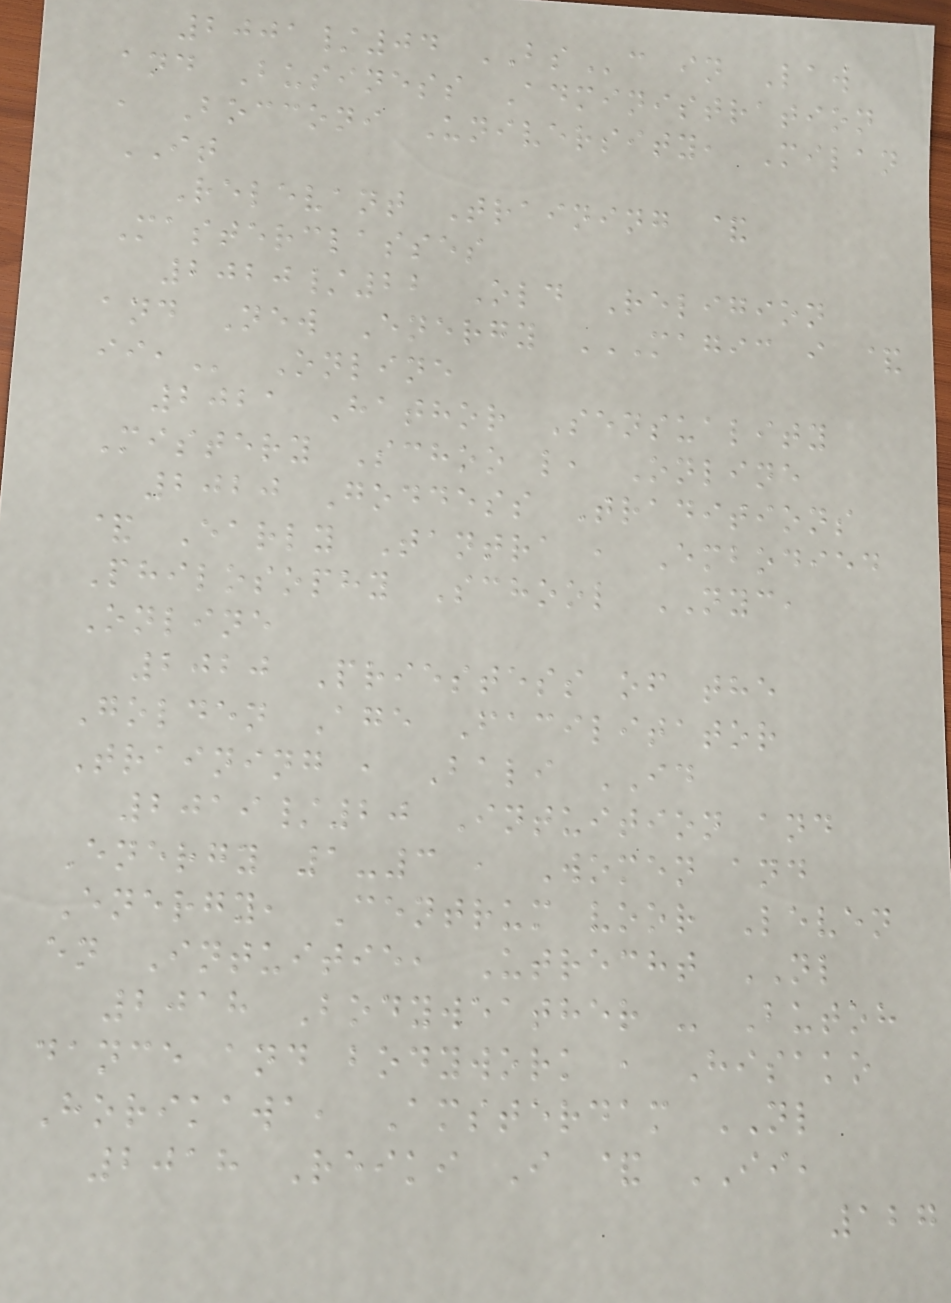2001/04 BSc in Law
and Business Administration
, Bocconi University, Milan
IT
Relevant Training &
Masterclasses
2020/22 Old Religion
and New Energy MAGIC I &
II, Online
2021 Hathor Sensuality
Mistery Schoo l, Online
2020 Goddess Traditions
& Early Tantra , Embodied
Philosophy School NYC,
Online
2020 Priestess of the
Golden Age Facilitator
Training , Bali ID
2019/20 Intuition and
Energy 1-3 , Women and
Energy, Centrum voor Leven
en Intuitie, Utrecht NL
2018 Bodyweather - Butoh
dance and bodywork , Hisako
Horikawa, Amsterdam NL
2018 Reiki I & II,
127
